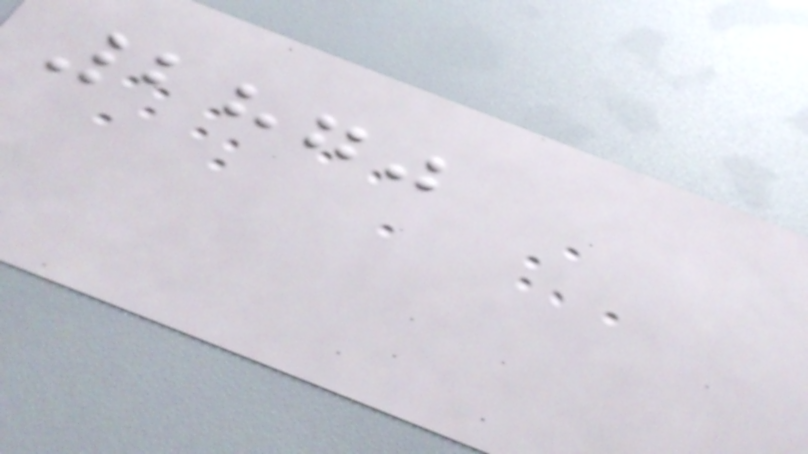2870
